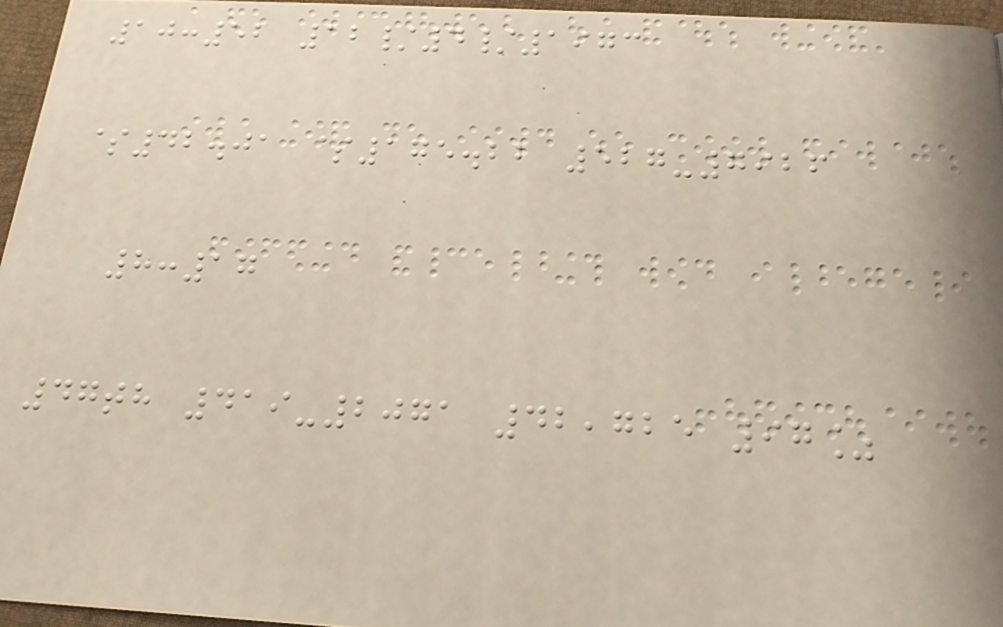10:52 12/4/1973
$42.01 $175.22 527-7926
8:17
47th 419-2071 42,725 97%
